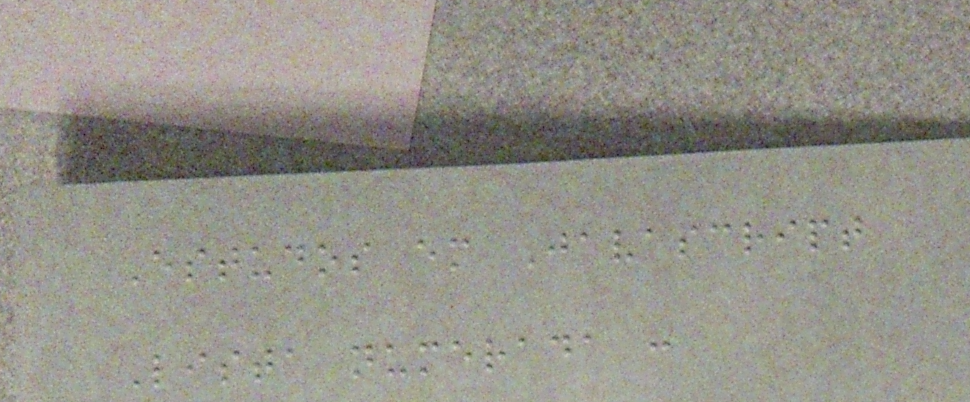Estudos em Javascript
Lista numerada :
